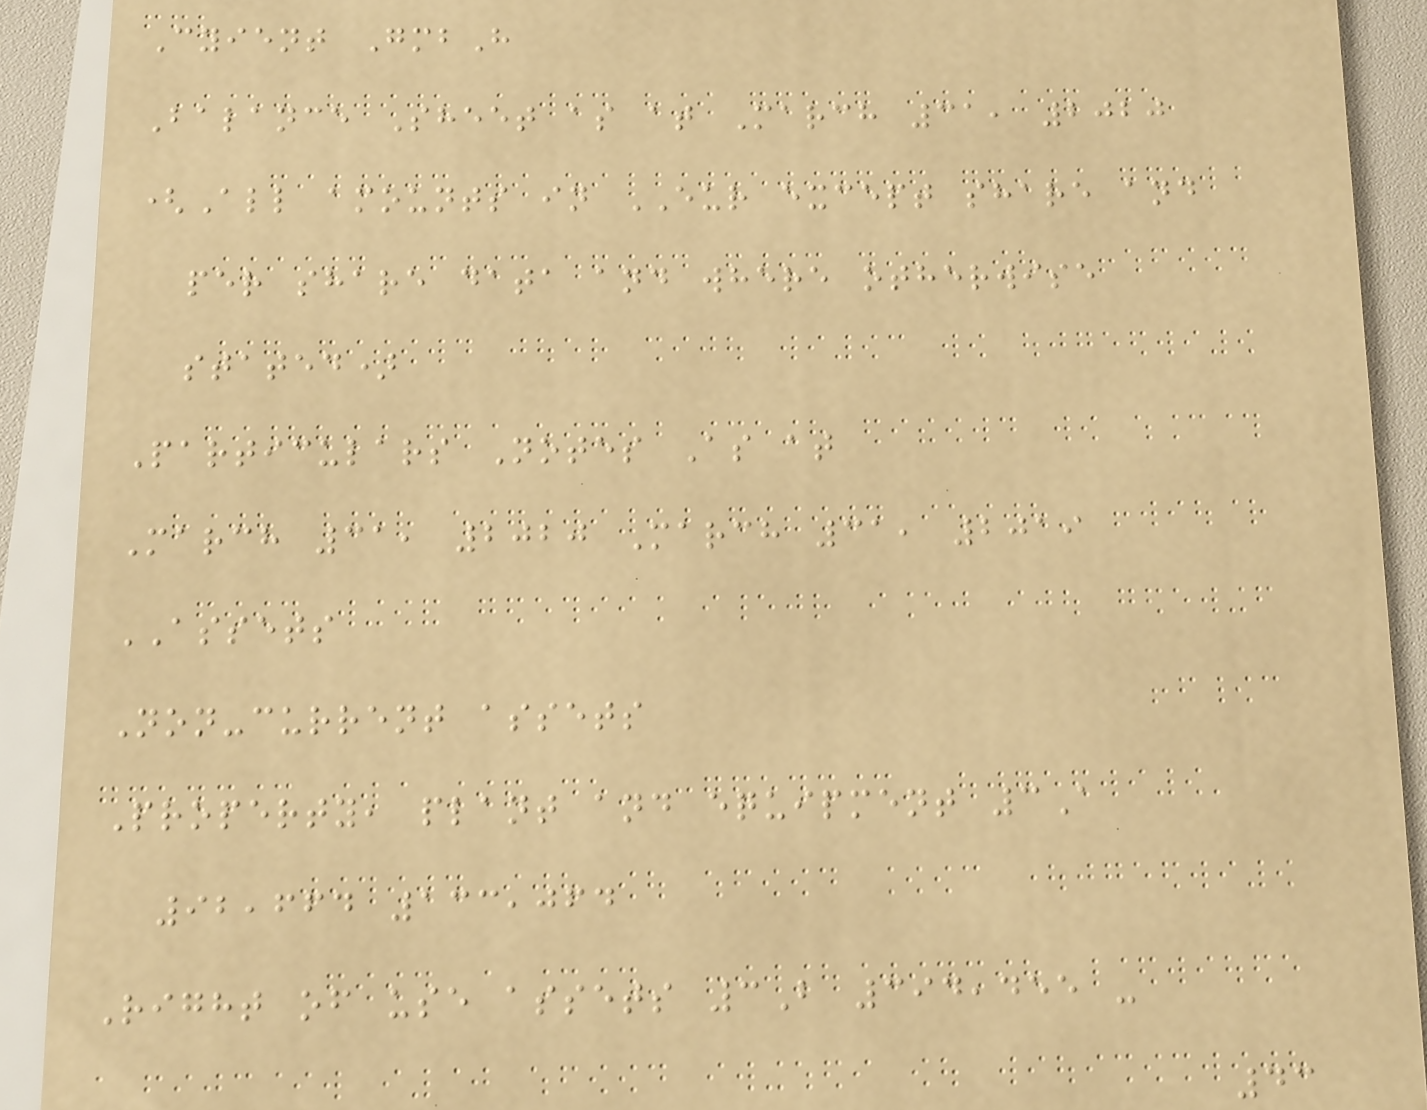Cyient GmbH
Balance Sheet as at March 31, 2020
(All amounts in EUR except share and
per share data and where otherwise
stated)
Particulars Notes As at
March 31, 2020 March 31, 2019
ASSETS
Non-current assets
Property, plant and equipment 3A
92,664 133,064
Right of use assets 3B 394,455 -
43
